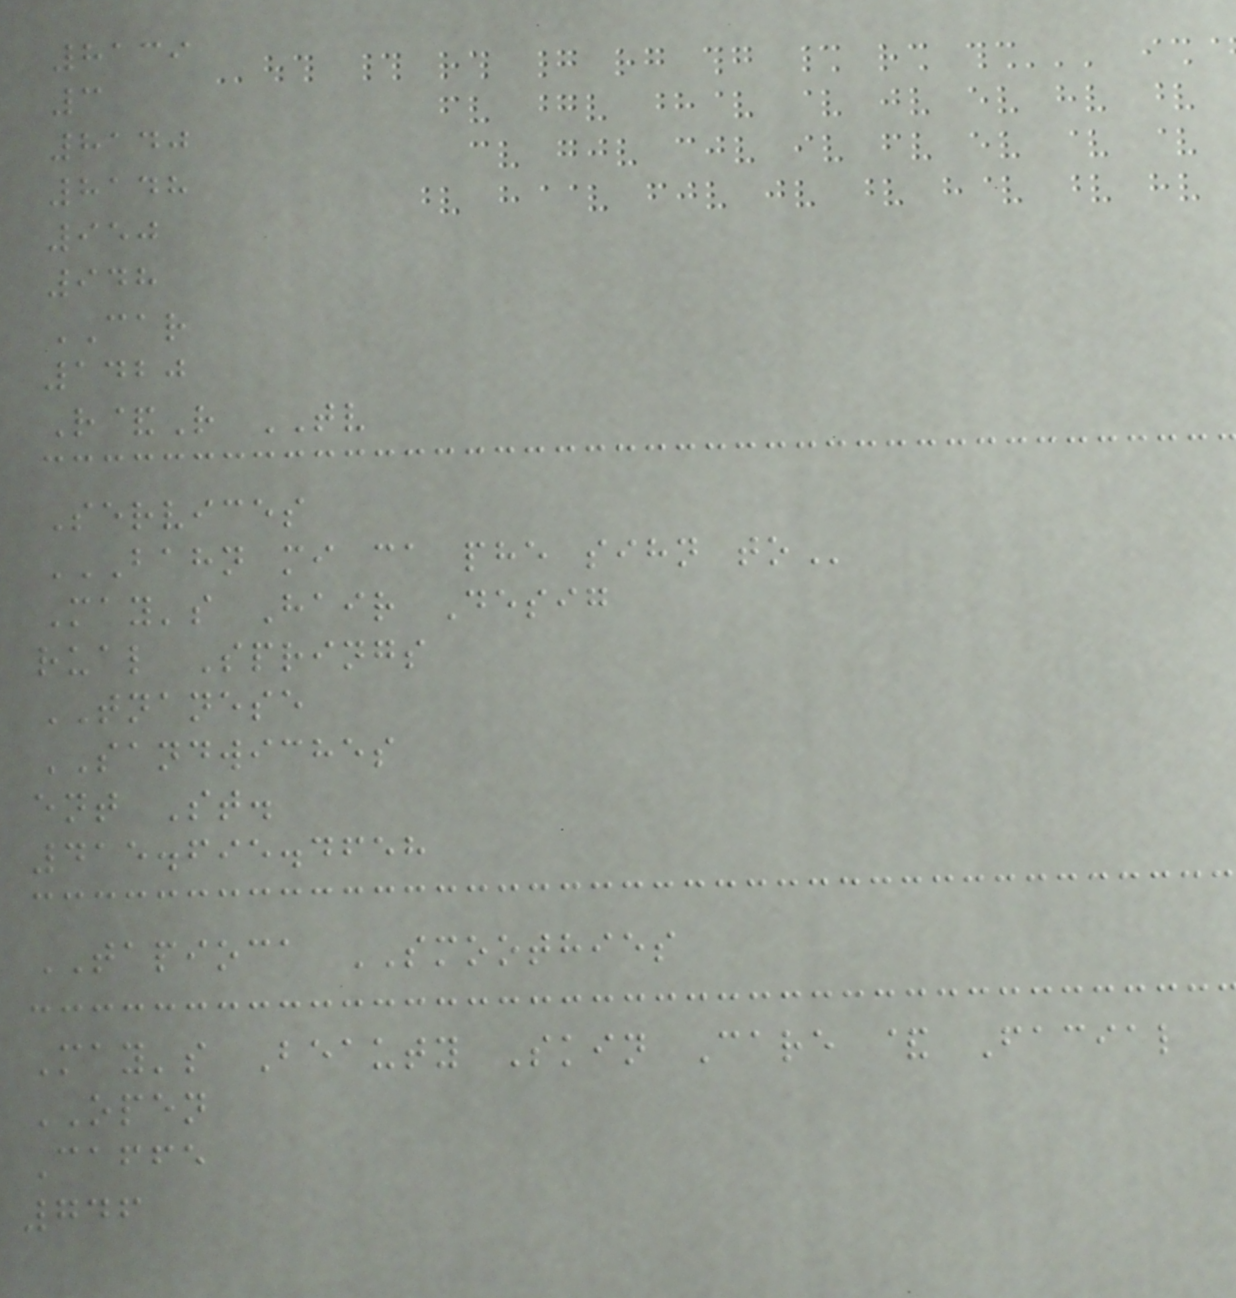8139
3
8140
8148
950
948
CAR
1420
R&R TV
Services
BAHN MI CA PHE SIHN TO
May's Hair Desig
rual Springs
TNANESE
SANDWICHES
ent St.
415.695.4658
TAPIOCA SMOOTHIES
May's Beauty Skin Care & Facial
OPEN
Caffe
746
